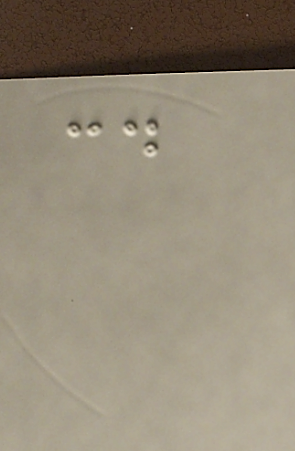cd
